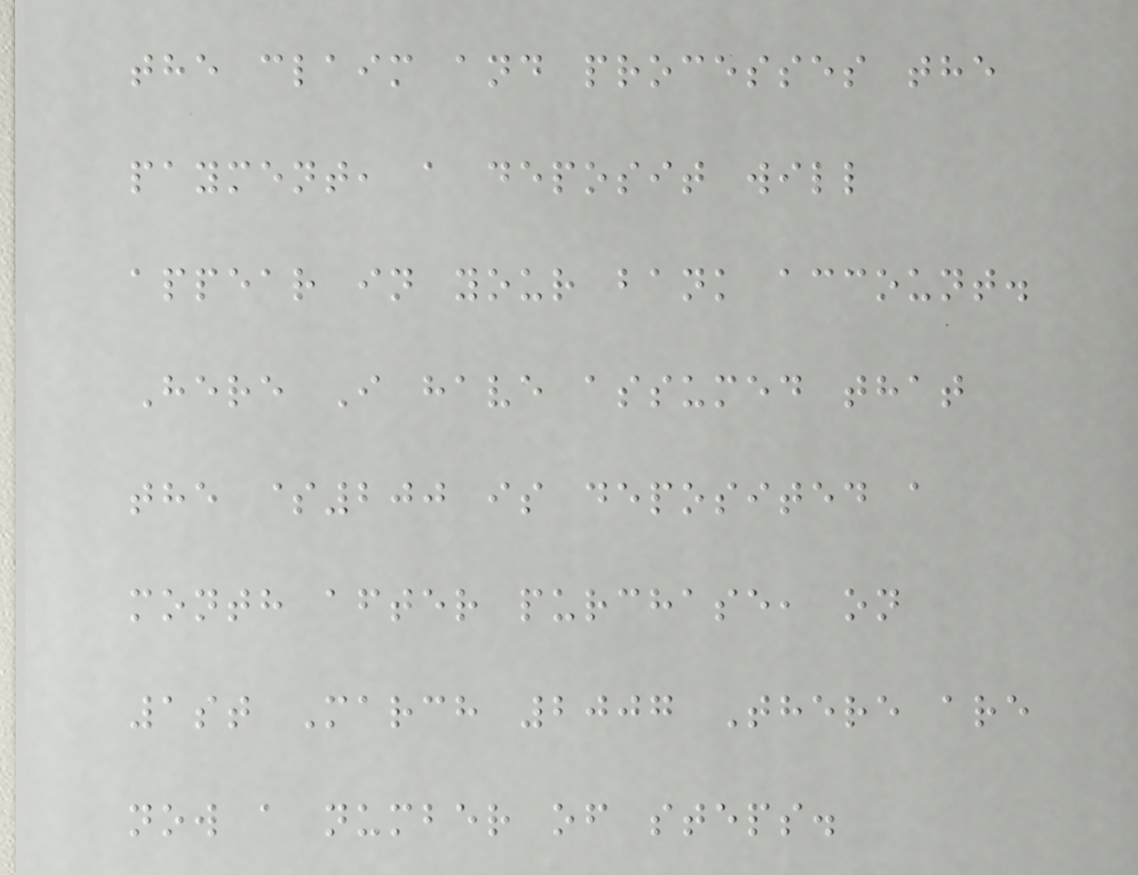the claim and processes the
payment, a deposit will
appear in your bank account.
Here I have assumed that
the $200 is deposited a
month after purchase, on
1st March 2007 There are
now a number of steps.
